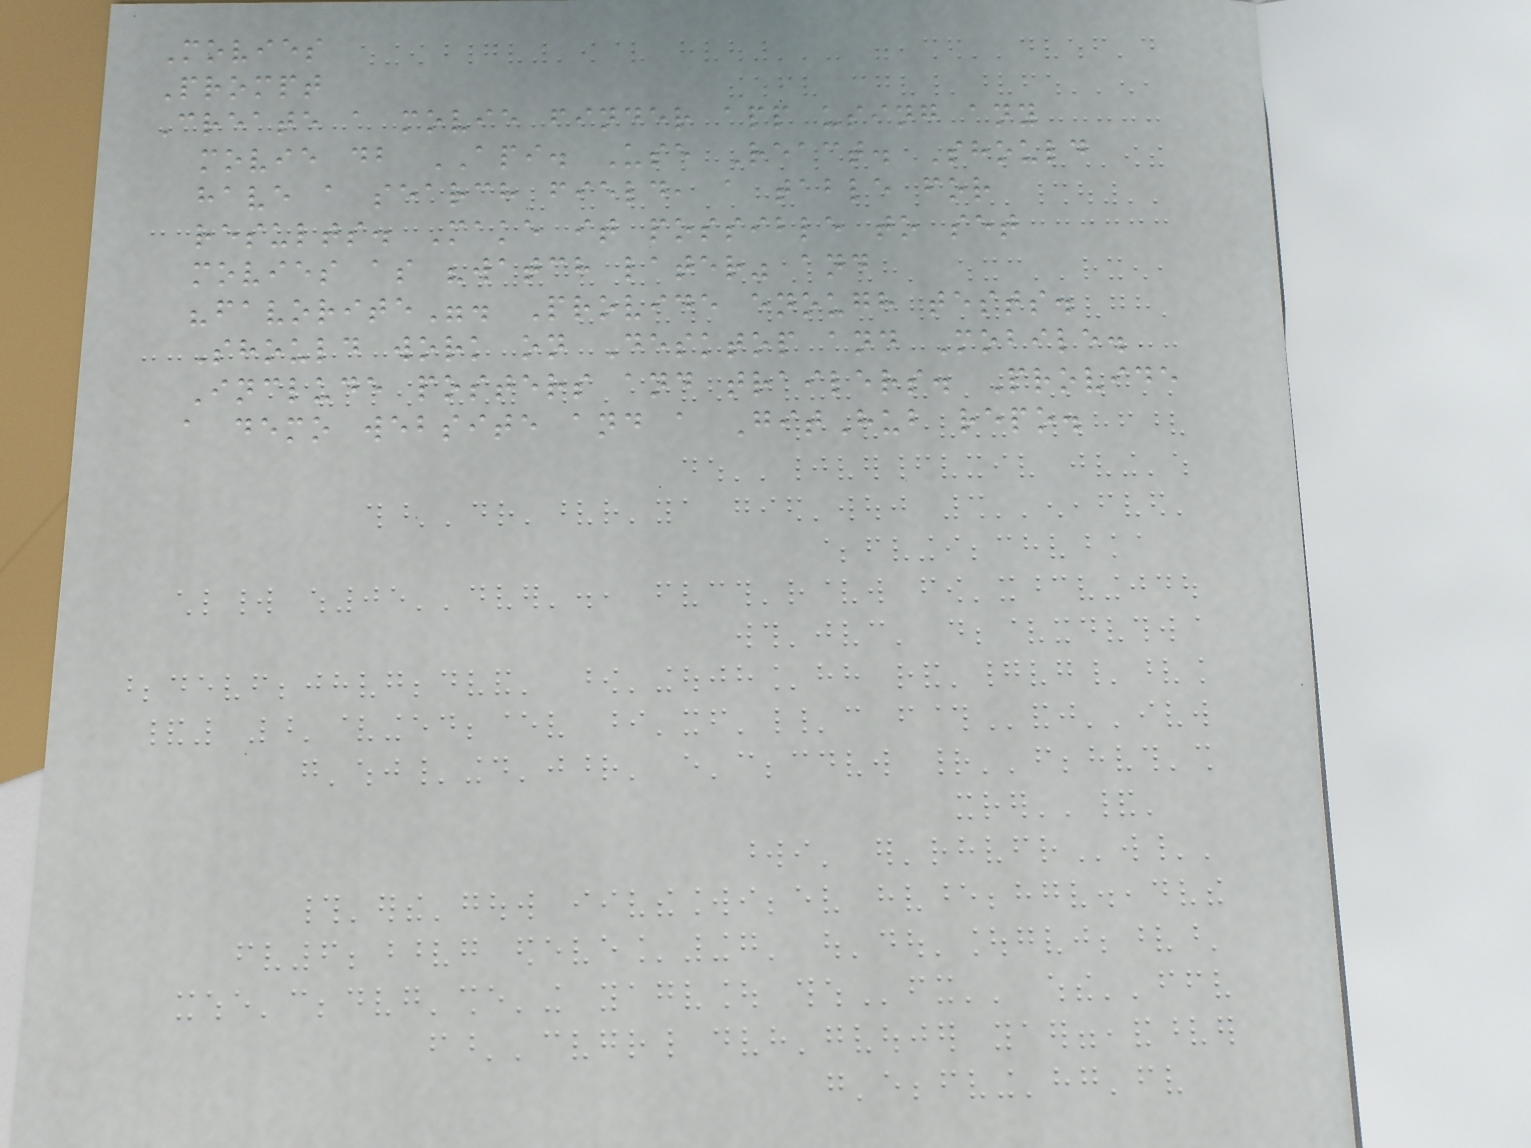Movies
Prompt
Create a movie finder app using any
movie db API. Use React. Should
have a search field, a table for
results. Make it possible to set
movies as "watch later" and
"favorite". Provide enough tests.
Should work on Desktop and Mobile.
Include posters and trailers. Provide
a demo website and a GitHub repo.
